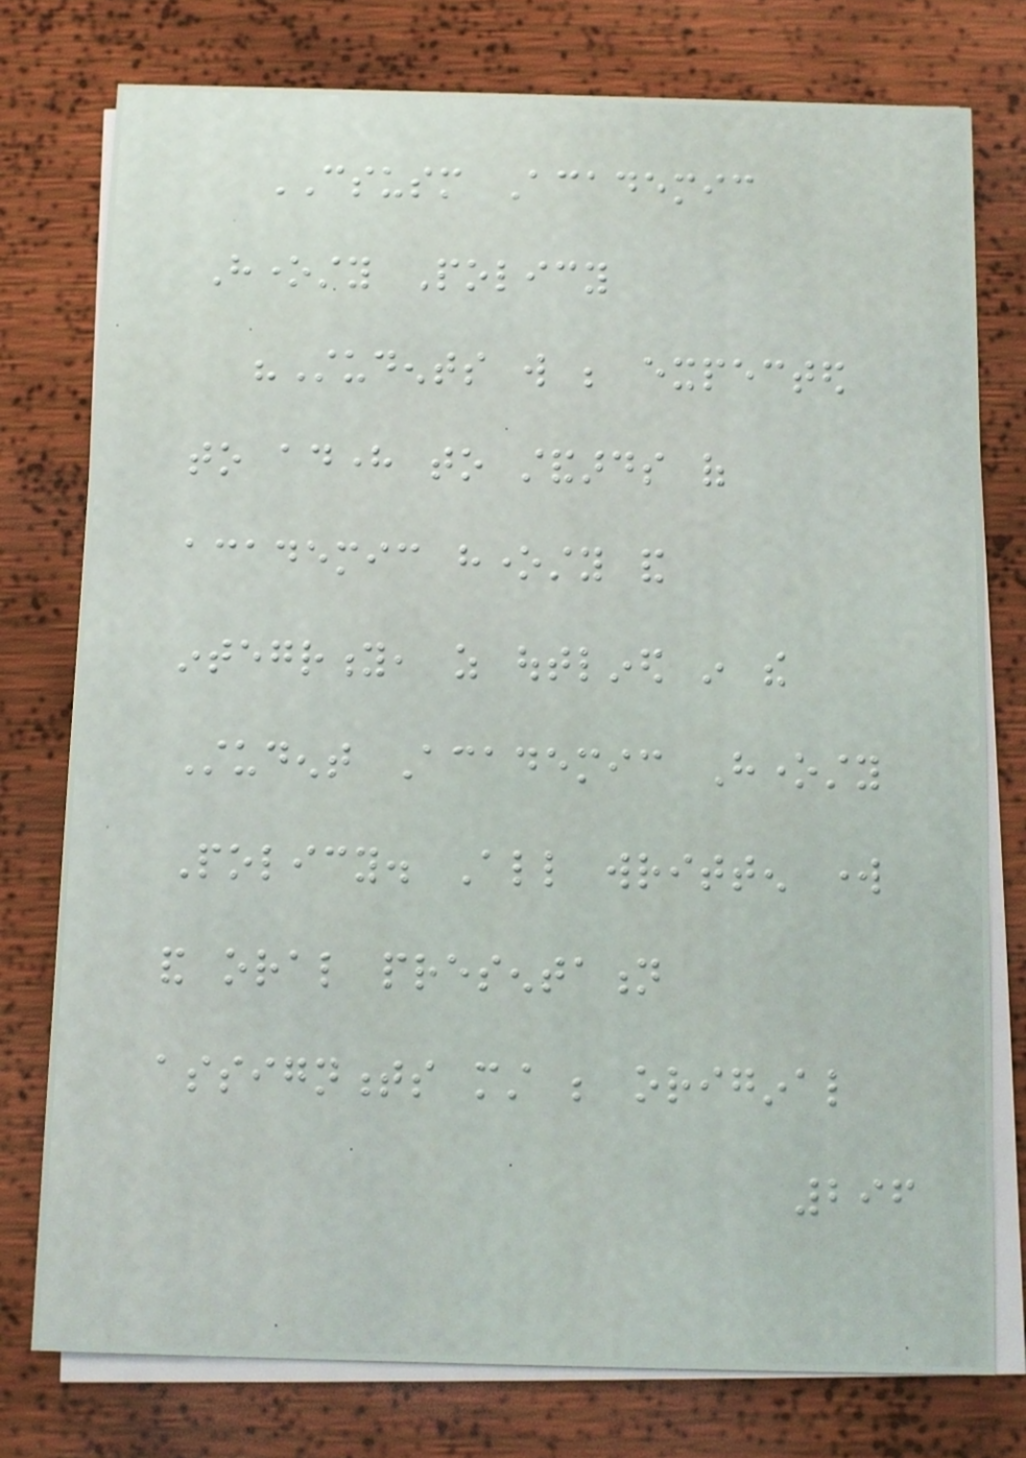CSUSM Academic
Honesty Policy
"Students will be expected
to adhere to standards of
academic honesty and
integrity, as outlined in the
Student Academic Honesty
Policy. All written work
and oral presentation
assignments must be original
296
